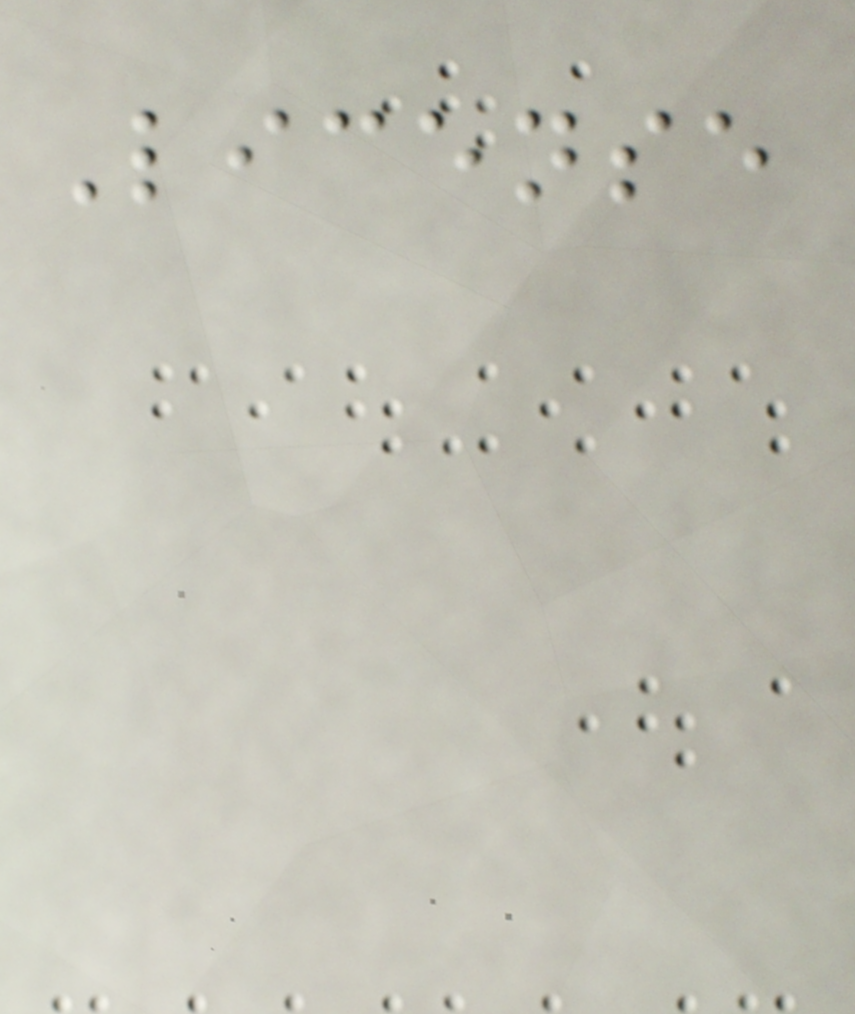License
